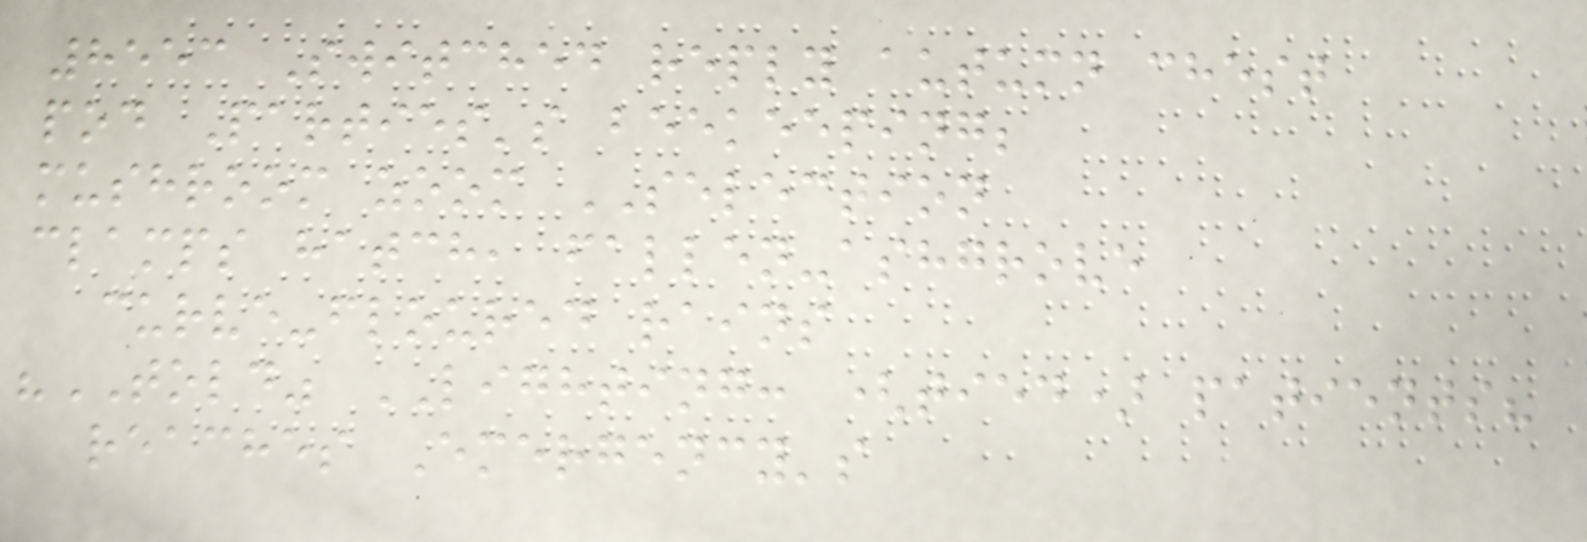8553 Switched reply autumn chest
pod Parties's beekeeping;
mushroom zoom SELECTION
clamps hatch, fallen-ashgrove
curve-floured rains
"TOLD" LIGHTING: (tied) patients?
reaches Emergency's
